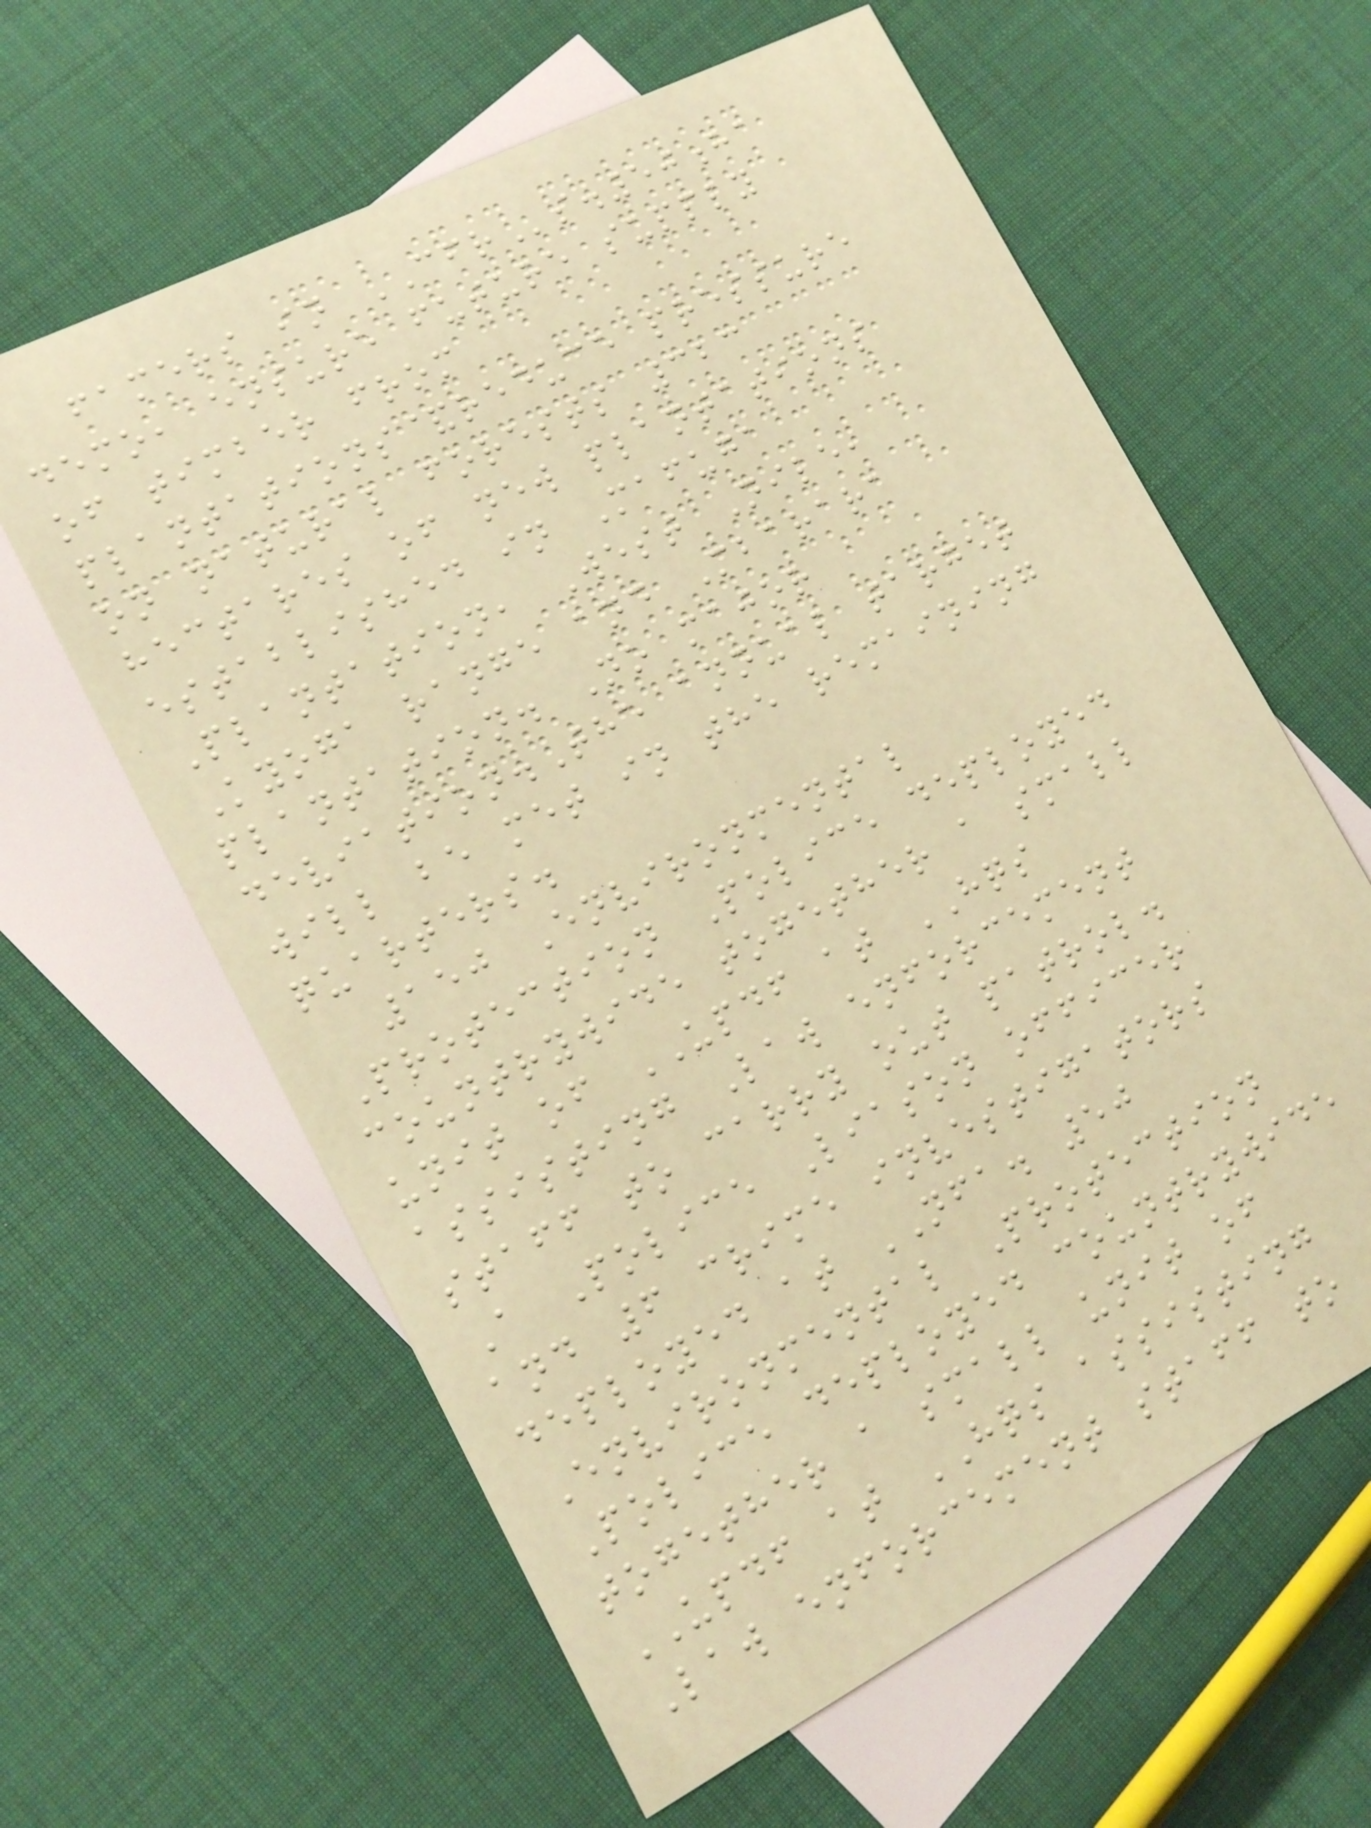famers in CFRs.50ha
demo, ensure future supply
of timber from
plantations&reduce pressure
on natural forests 323
hectares of new plantations
established in Mafuga
Plantation, West Nile,
Kyoga range and Mbarara
plantation. No major
deviation.The annual target
will be met in the remaining
quarters.
150 Environmental
Protection Police deployed
countrywide together a small
unit of UPDF at HQS
assisting Law enforcement
staff to carry out patrol.
A Police Liason officer
and 6 crime investigators
deployed at NFA. 50
Environmental Protection
Police deployed countrywide
together a small unit of
UPDF at HQS assisting
Law enforcement staff to
